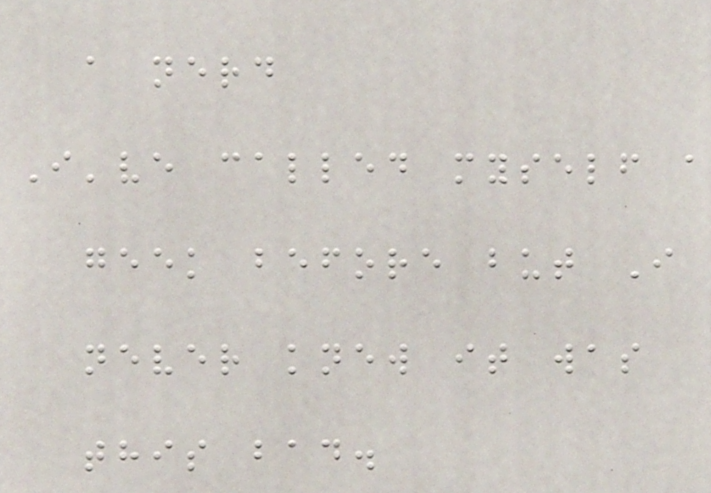a nerd
I've called myself a
geek before but I
never knew it was
this bad.
